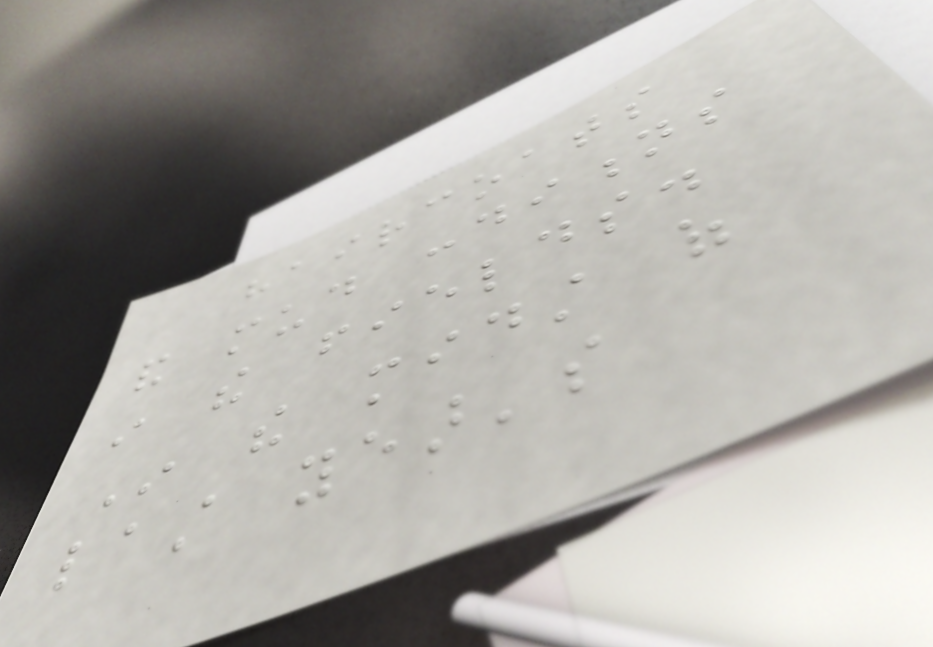haircoats
and mud conditions
in the fields.
In the midst of
last year's
